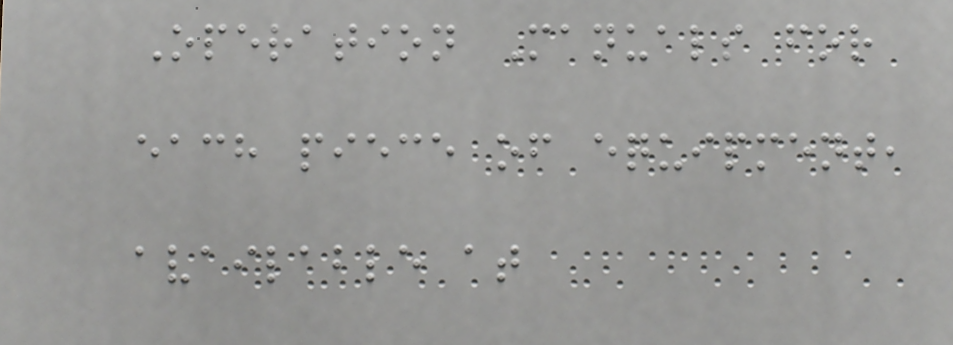Operation Manuals for
each piece of equipment,
available at
